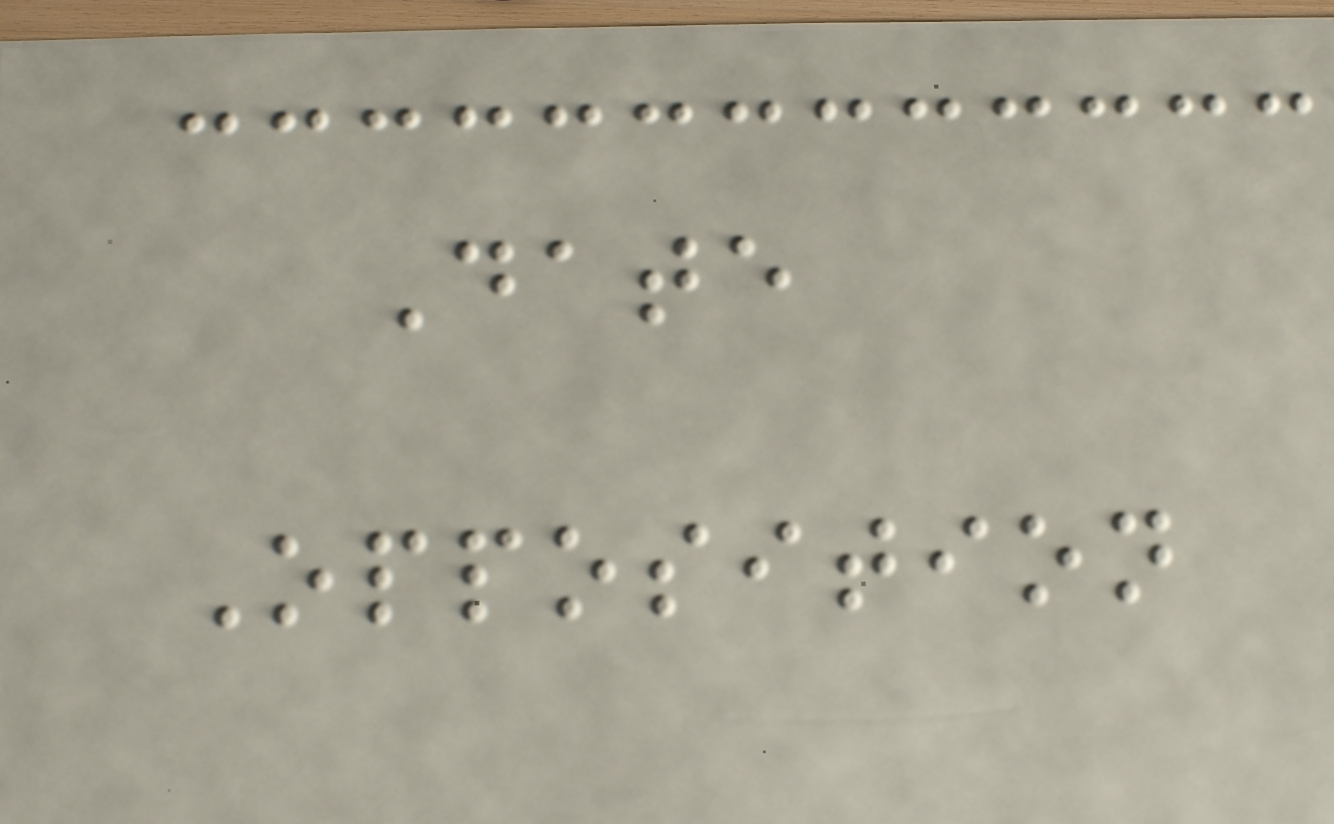Date
Opposition
